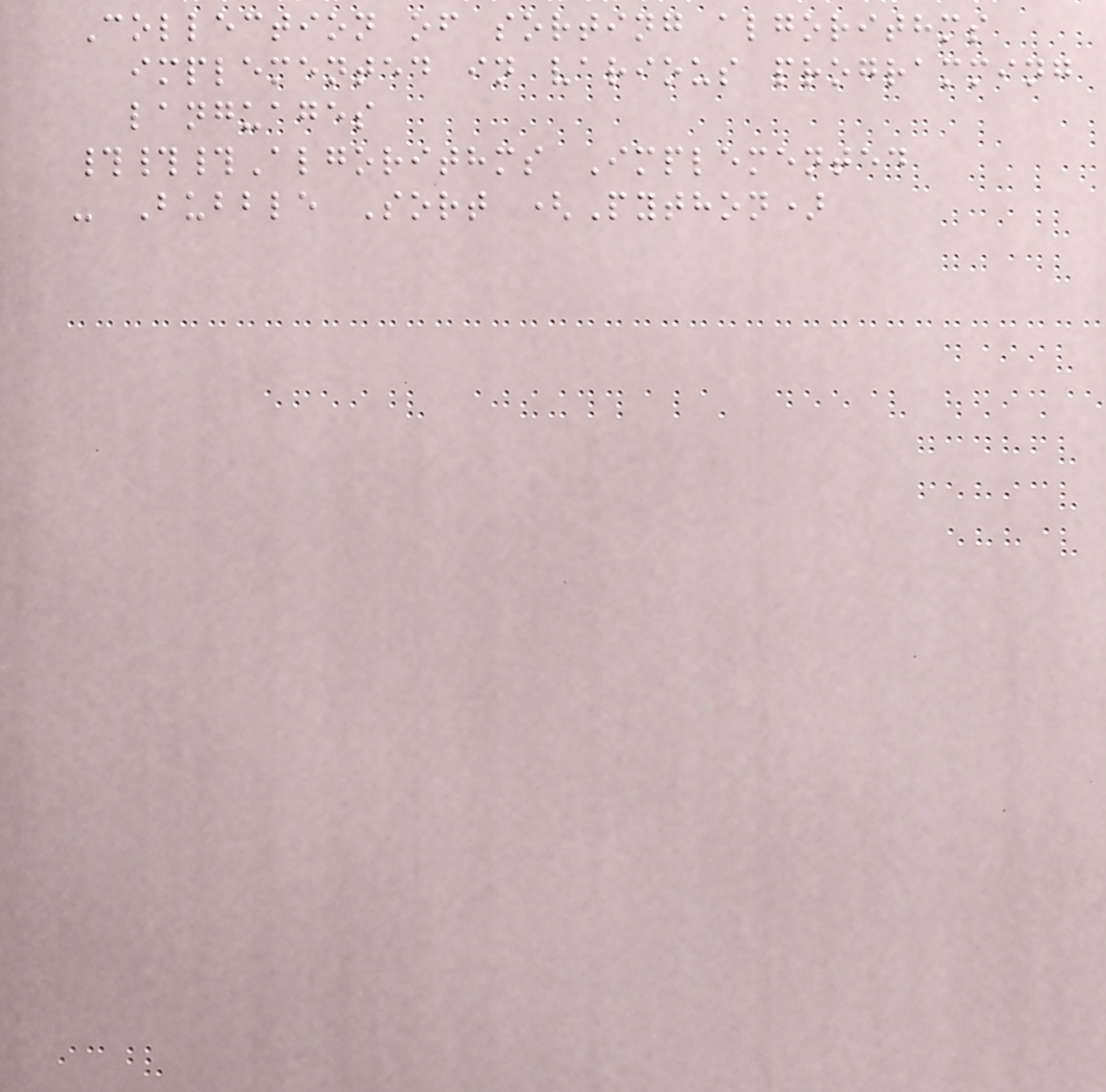Collection of sorting algorithms
implemented in various programming
languages
###Algorithms Implemented
- Bubble Sort (Python)
